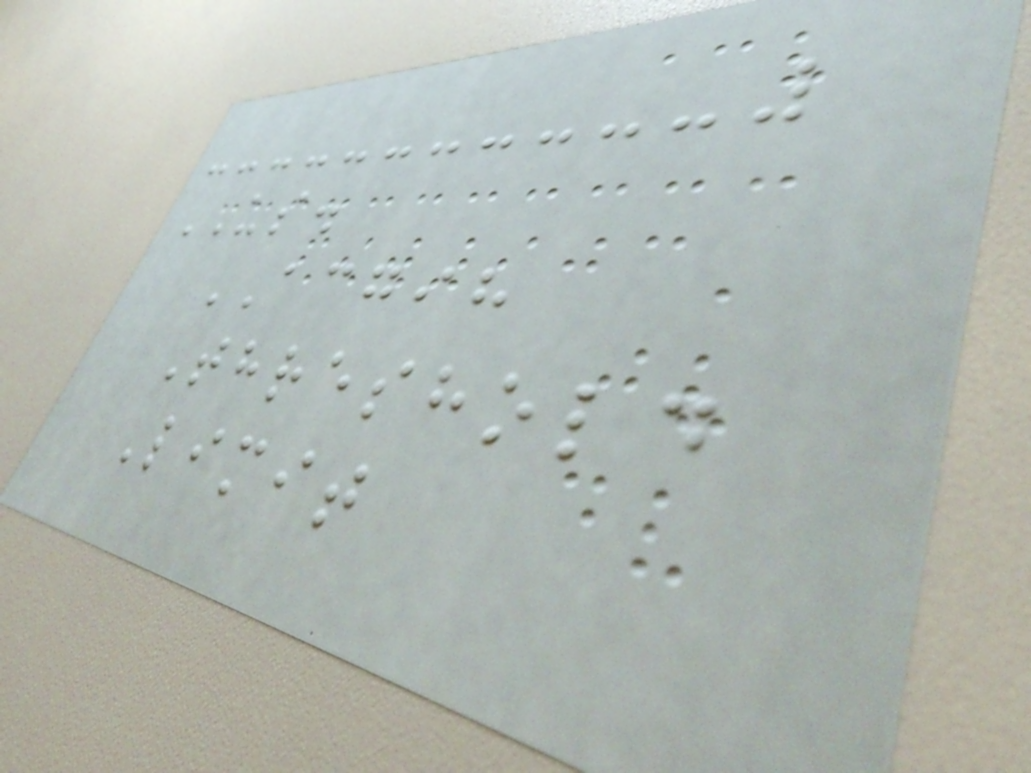US.
ACGIH
Threshold
Limit
